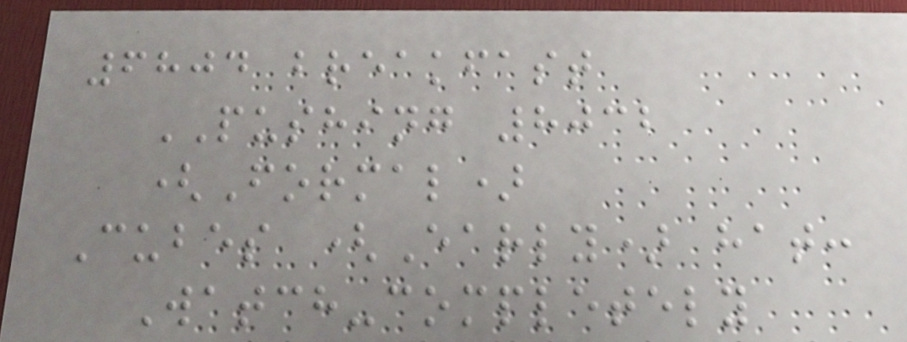6804 breakfast
PUSHING 8032
(Formal)
Cubes (Early) hat:
Watch-completely
